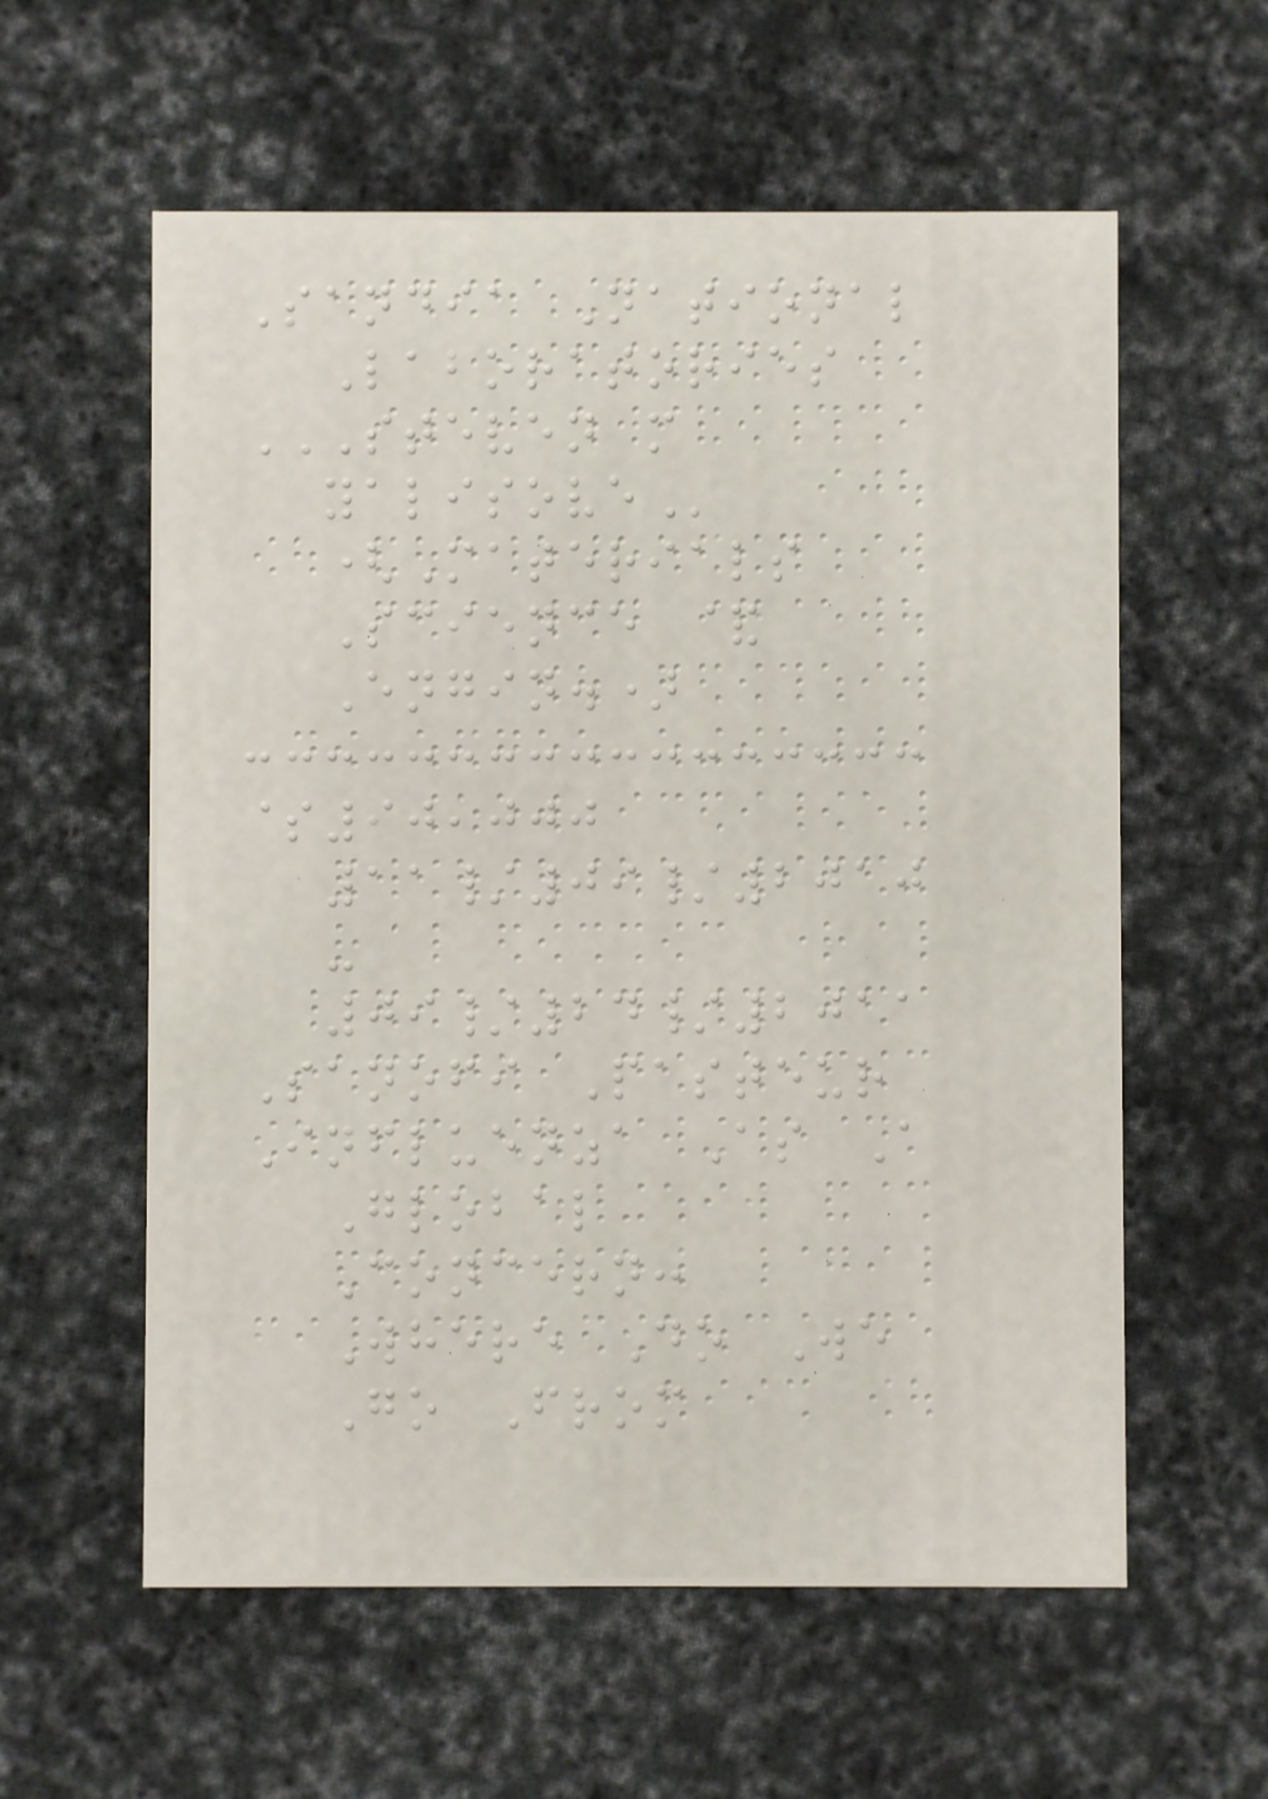Sandia National
Laboratories
STEVEN M
YALISOVE
(Materials
Science &
Engin.)
$90,000
11/09/2010
-
09/24/2011
Sanofi Pasteur
Influenza As A
Global
Concern:
Where Do We
Go From
